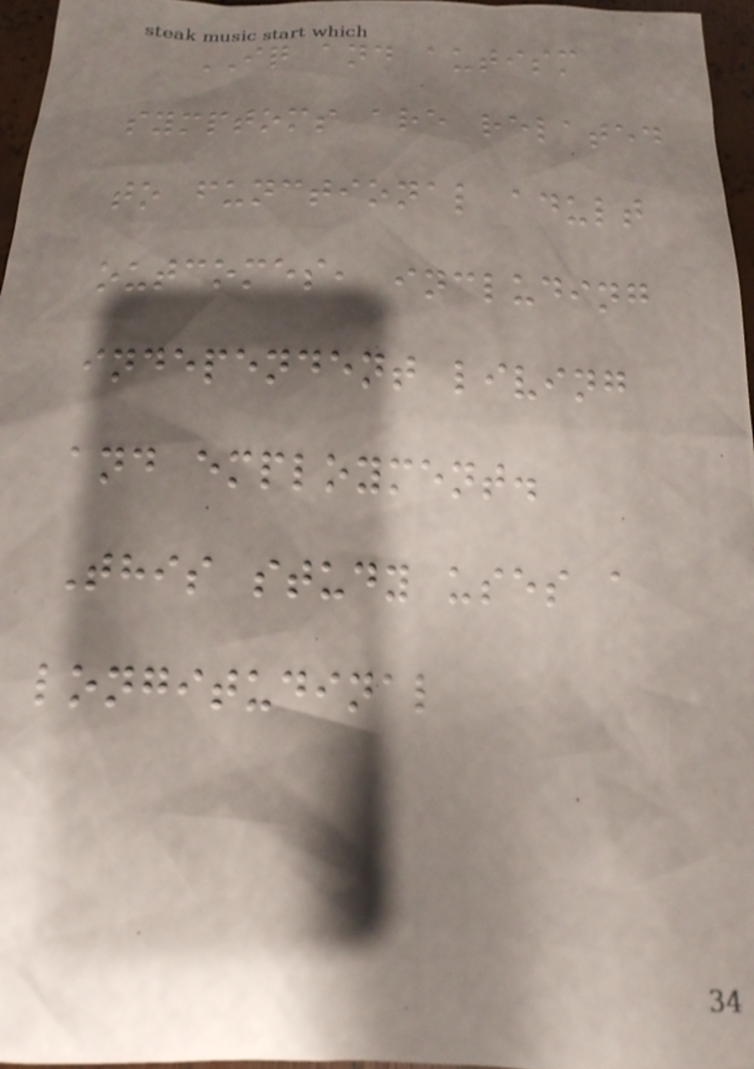IQ and autism
symptoms are related
to functional adult
outcomes, including
independent living
and employment.
This study uses a
longitudinal
